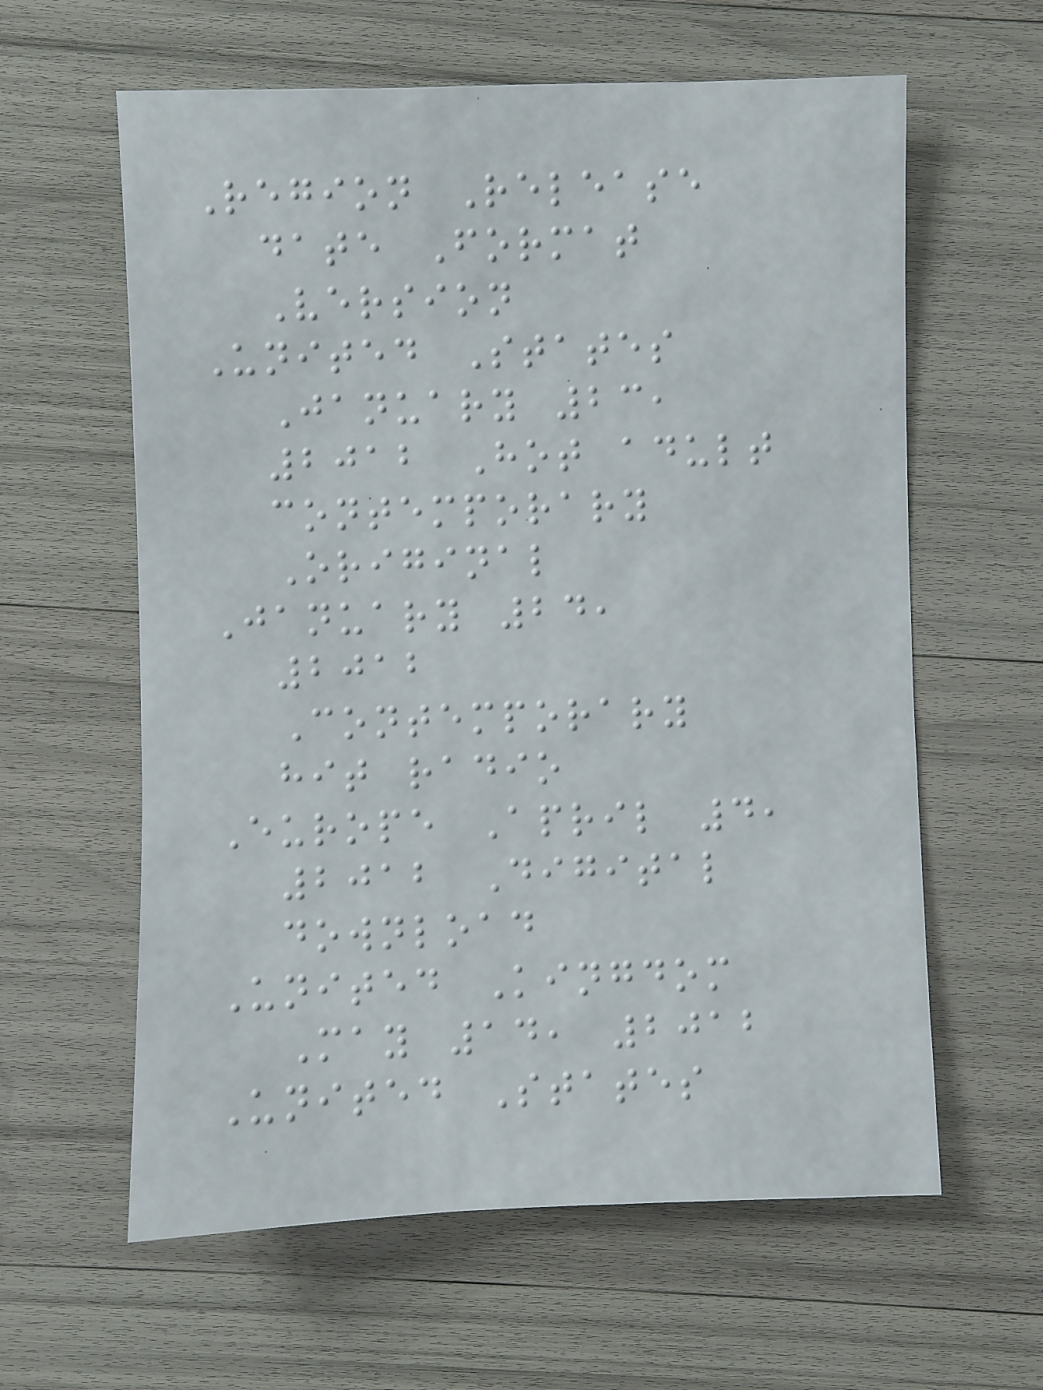Region Release
date Format
Version
United States
January 23,
2012 Hot adult
contemporary
Original
January 24,
2012
Contemporary
hit radio
Europe April 4,
2012 Digital
download
United Kingdom
May 14, 2012
United States
